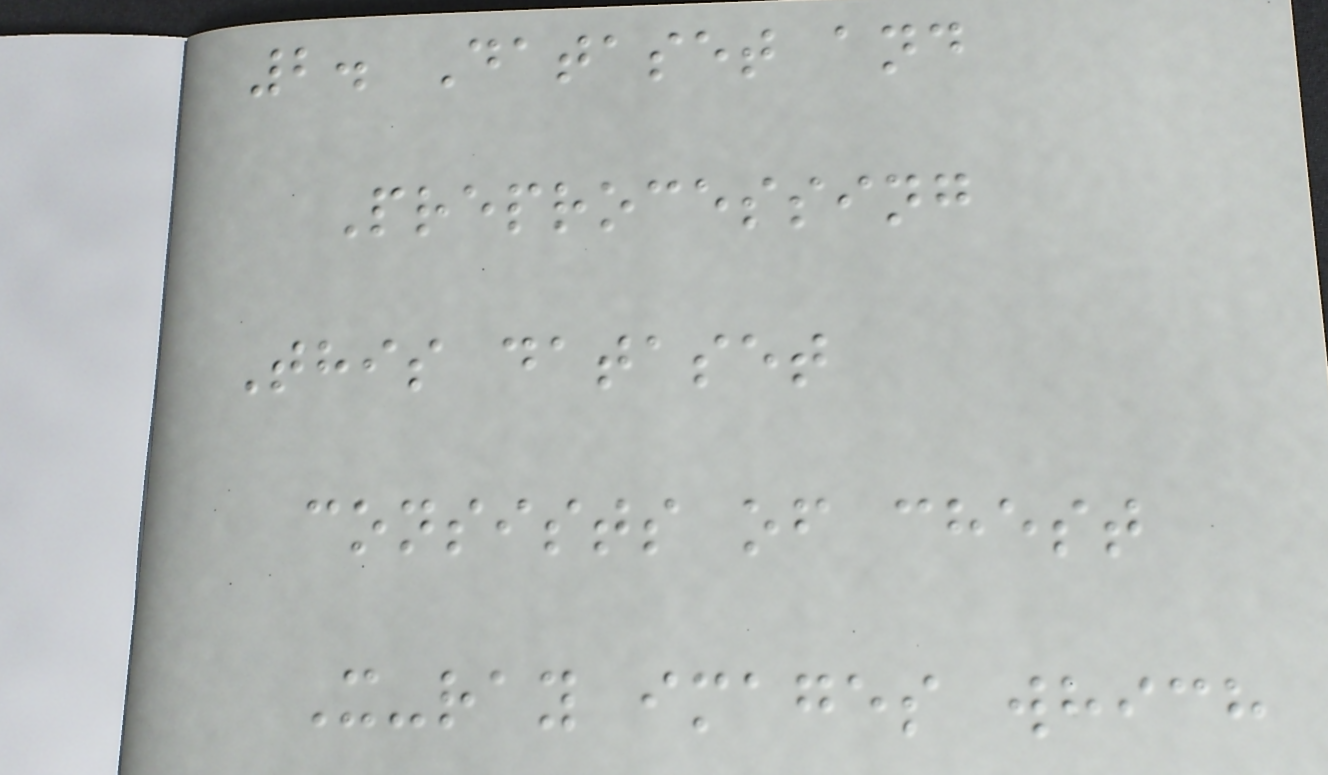2. Dataset and
Preprocessing
This dataset
consists of chest
X-ray images which
